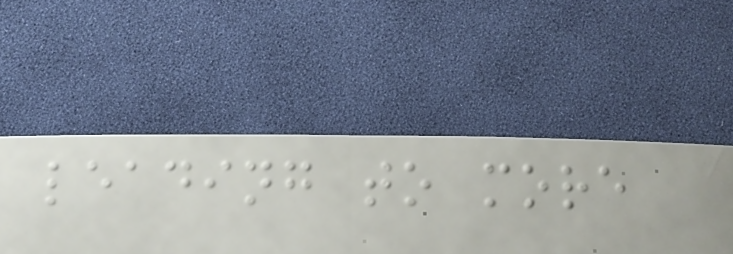leading to more
